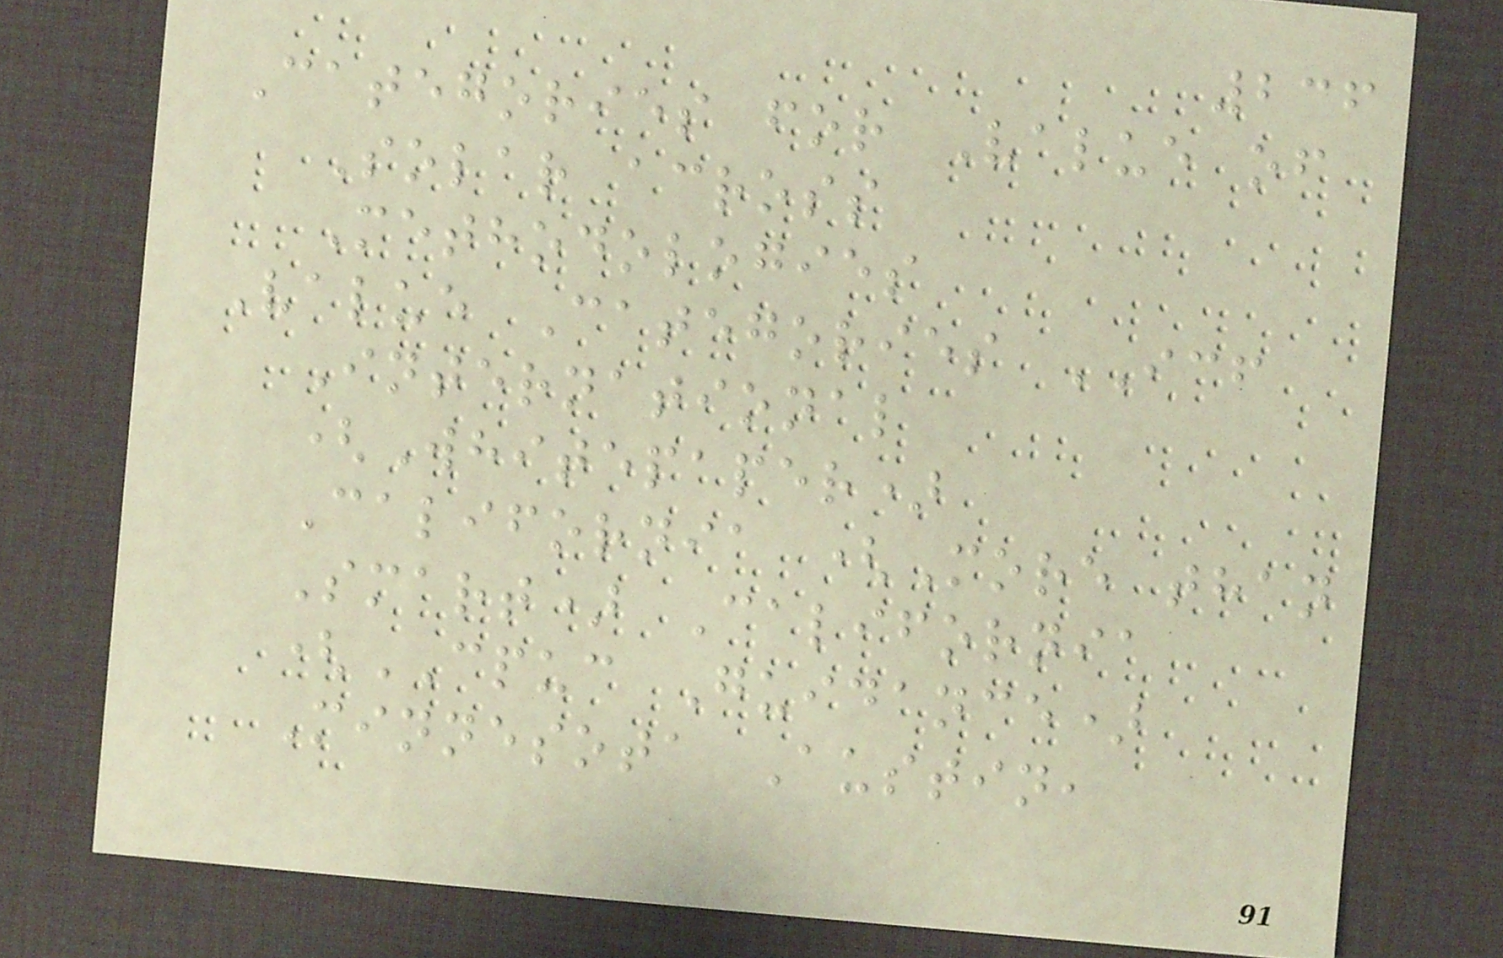236
Categories for Value of
Solar across
Methodologies
Value Categories ICF
International
(Whitepaper)
California (More than
Smart) California
(CPUC Guidance)
Minnesota Austin,
